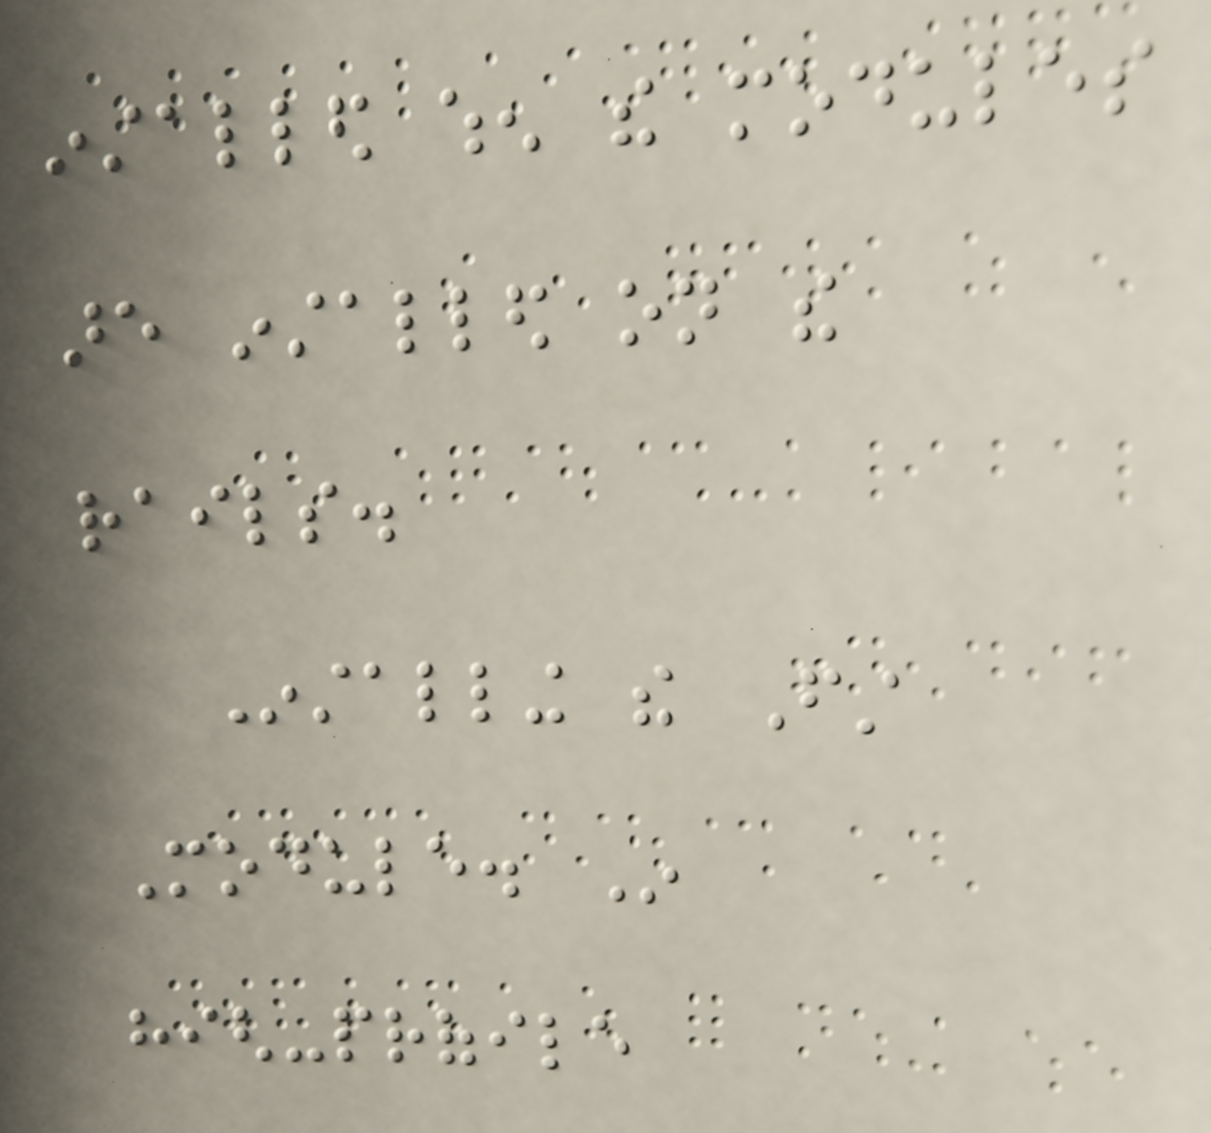installed when the modules
are installed on the
rails.
Installing the First
Module. In
high-profile
